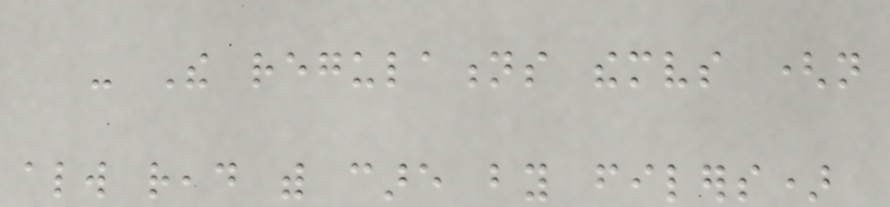- The regulations themselves (not
always read with care by filers)
